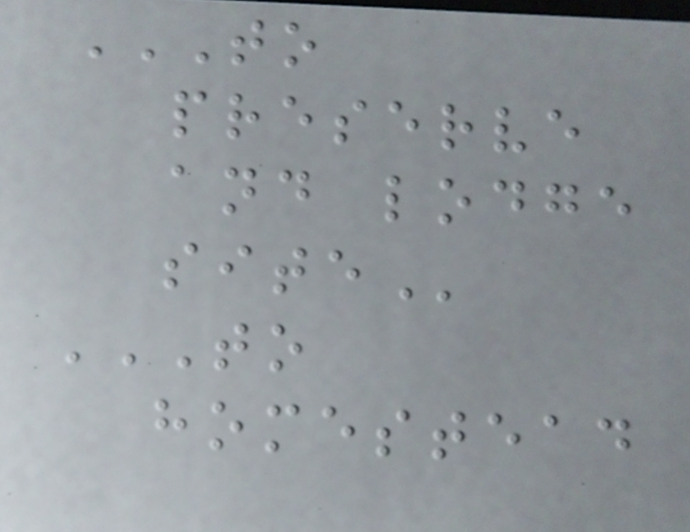TO
PRESERVE
AND LODGE
SITE
TO
HOMESTEAD
